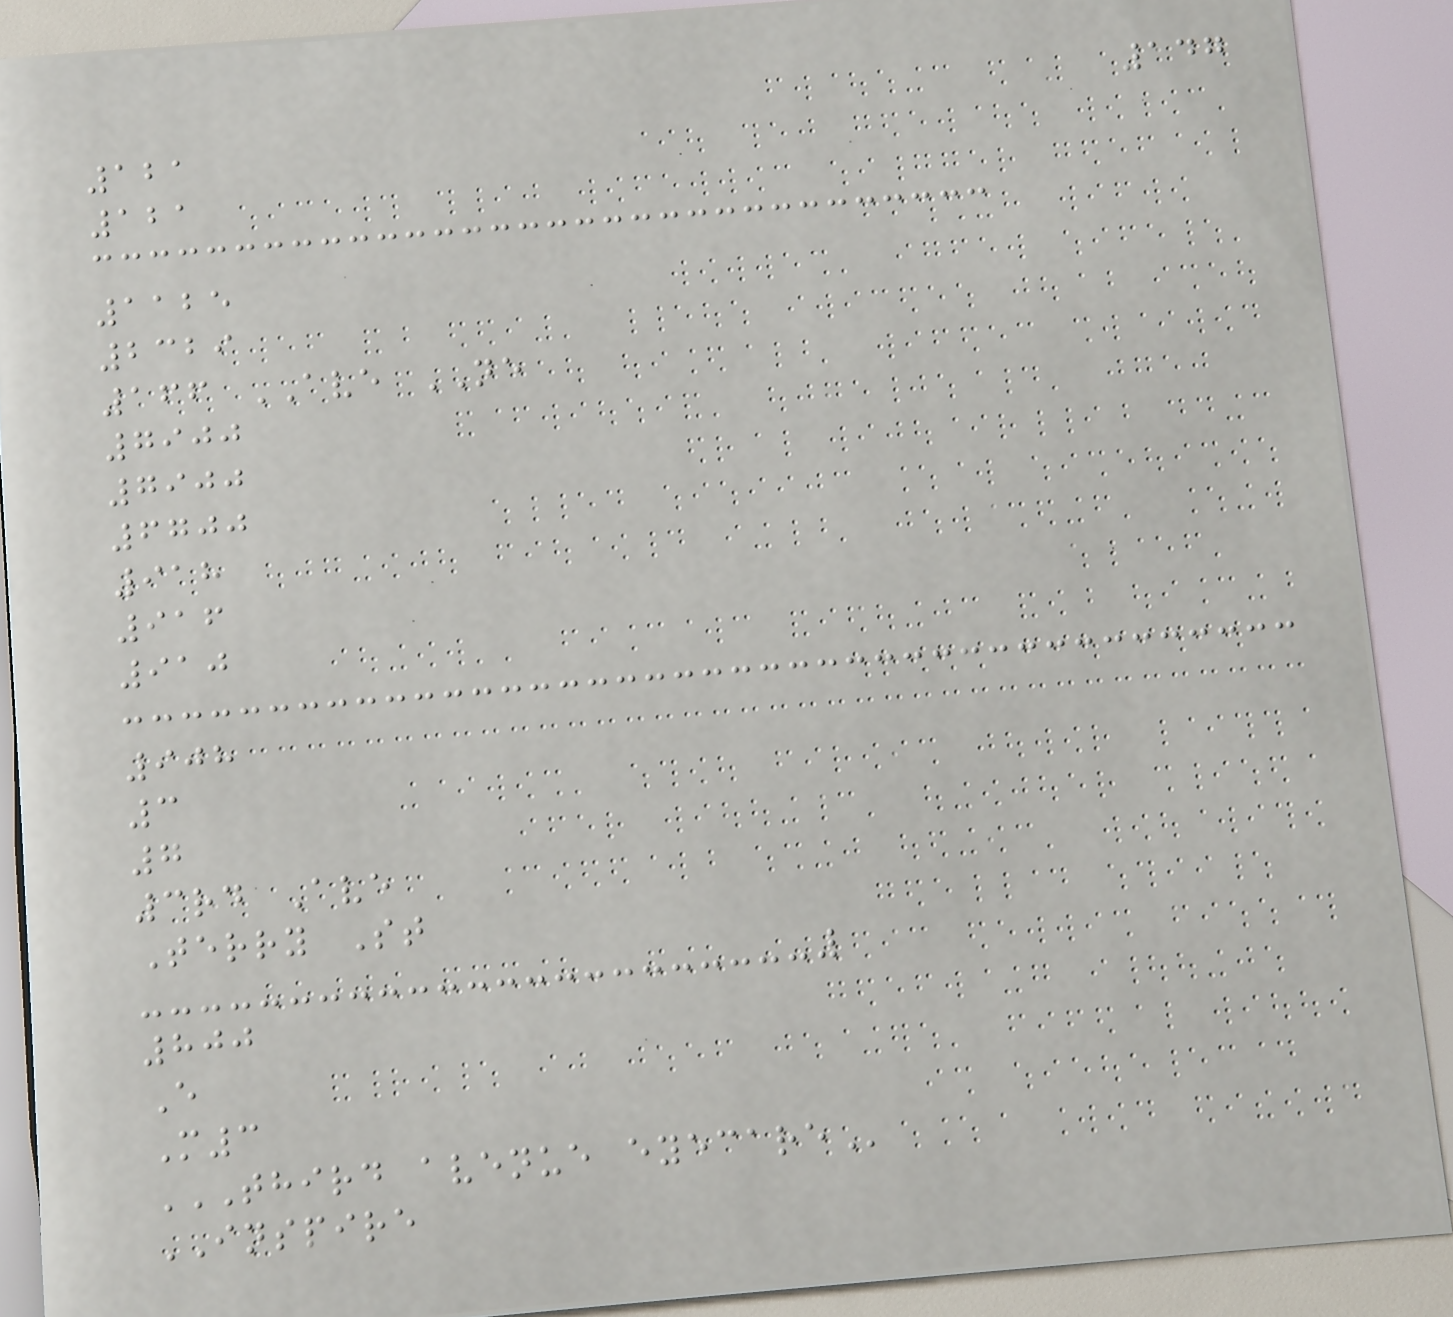147
121
121
1125
2329
166 AVE NE
7900
7900
6700
918
916
910
908
3
7
3rd Ave
Terry St
800
E
M3
THIRD AVENUE EYECARE
INSPIRE
